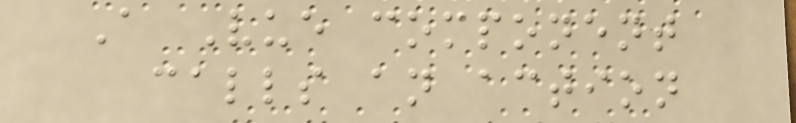A Vue component
calls an action
